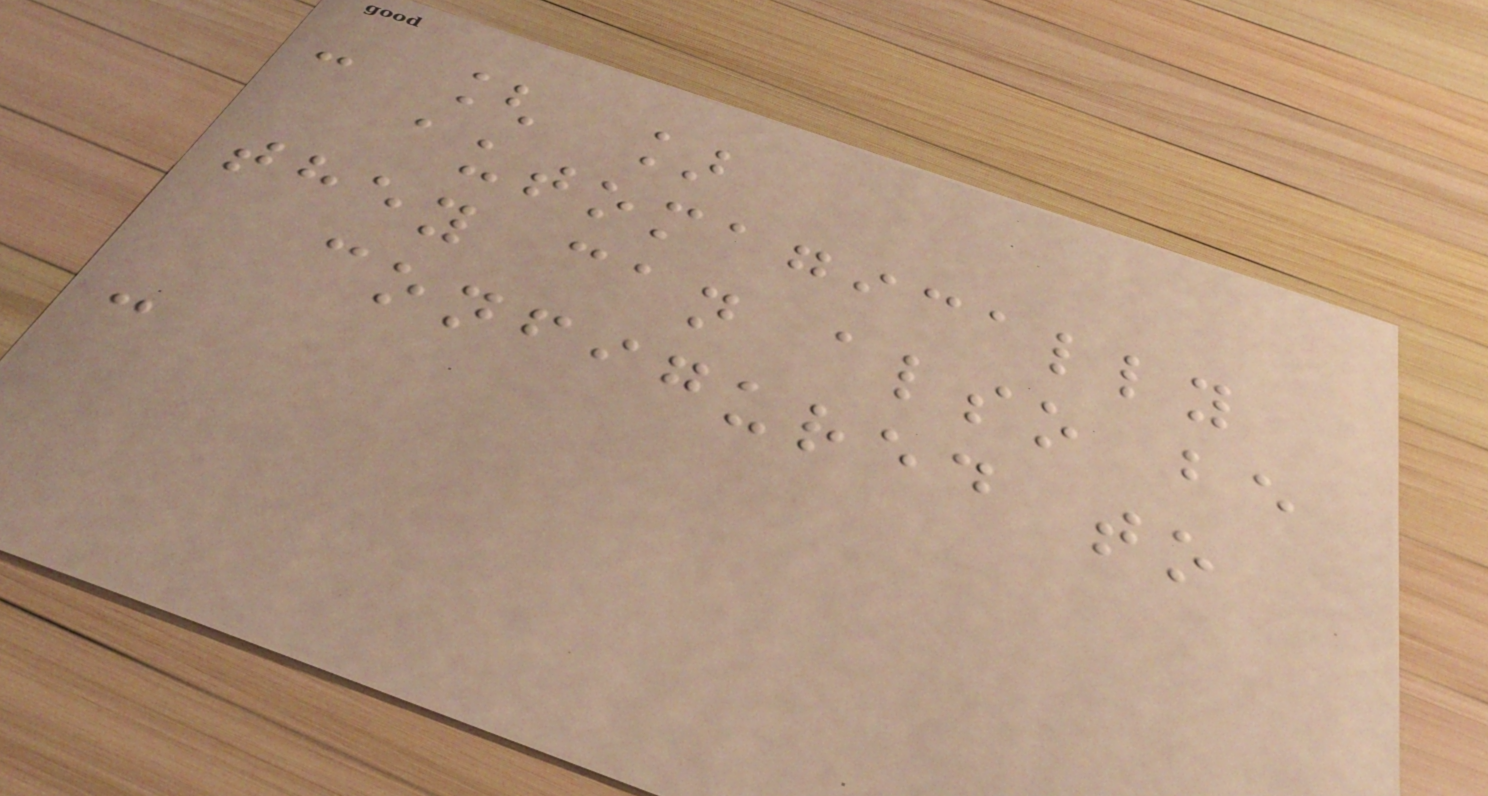- [ ]
automagically
they can also be
configured to
-
